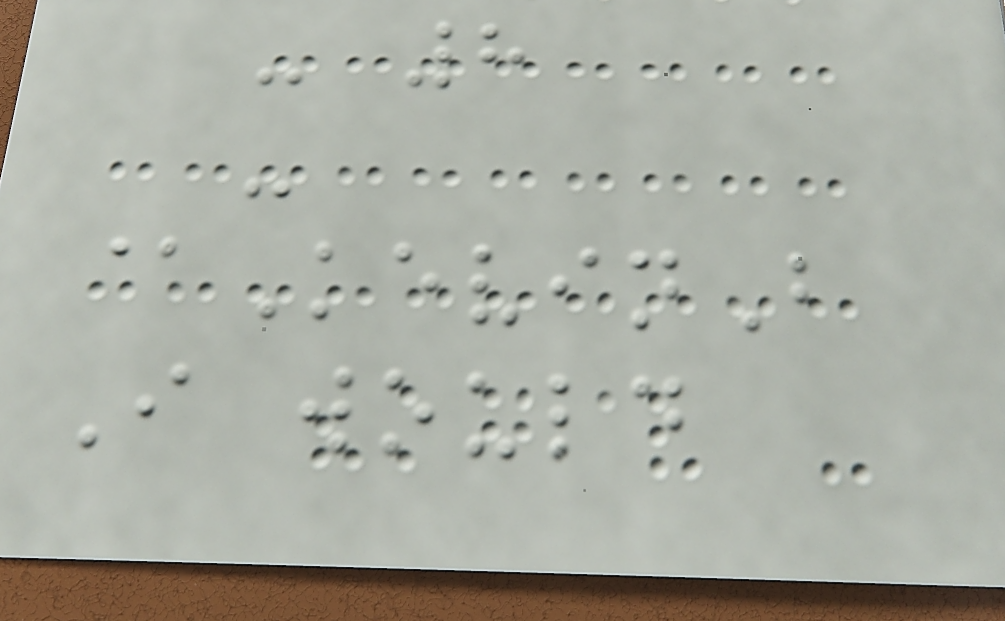- 8
-
@KevinB
I would
